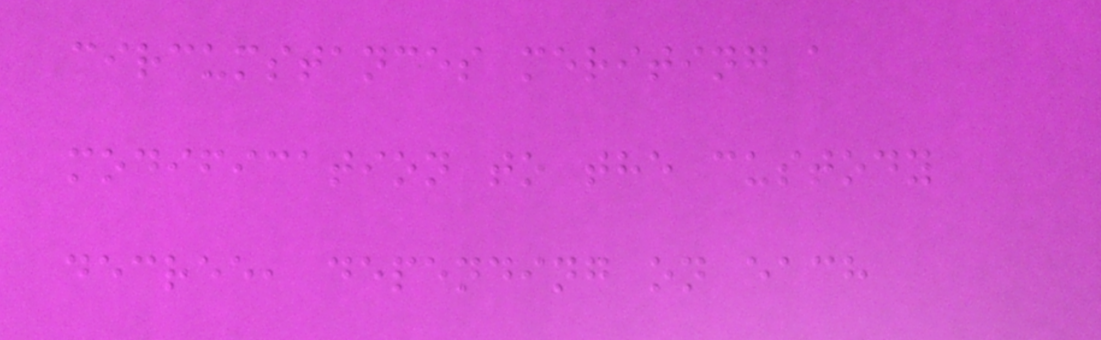circumstances meriting a
modification to the custody
decree, depending on each
